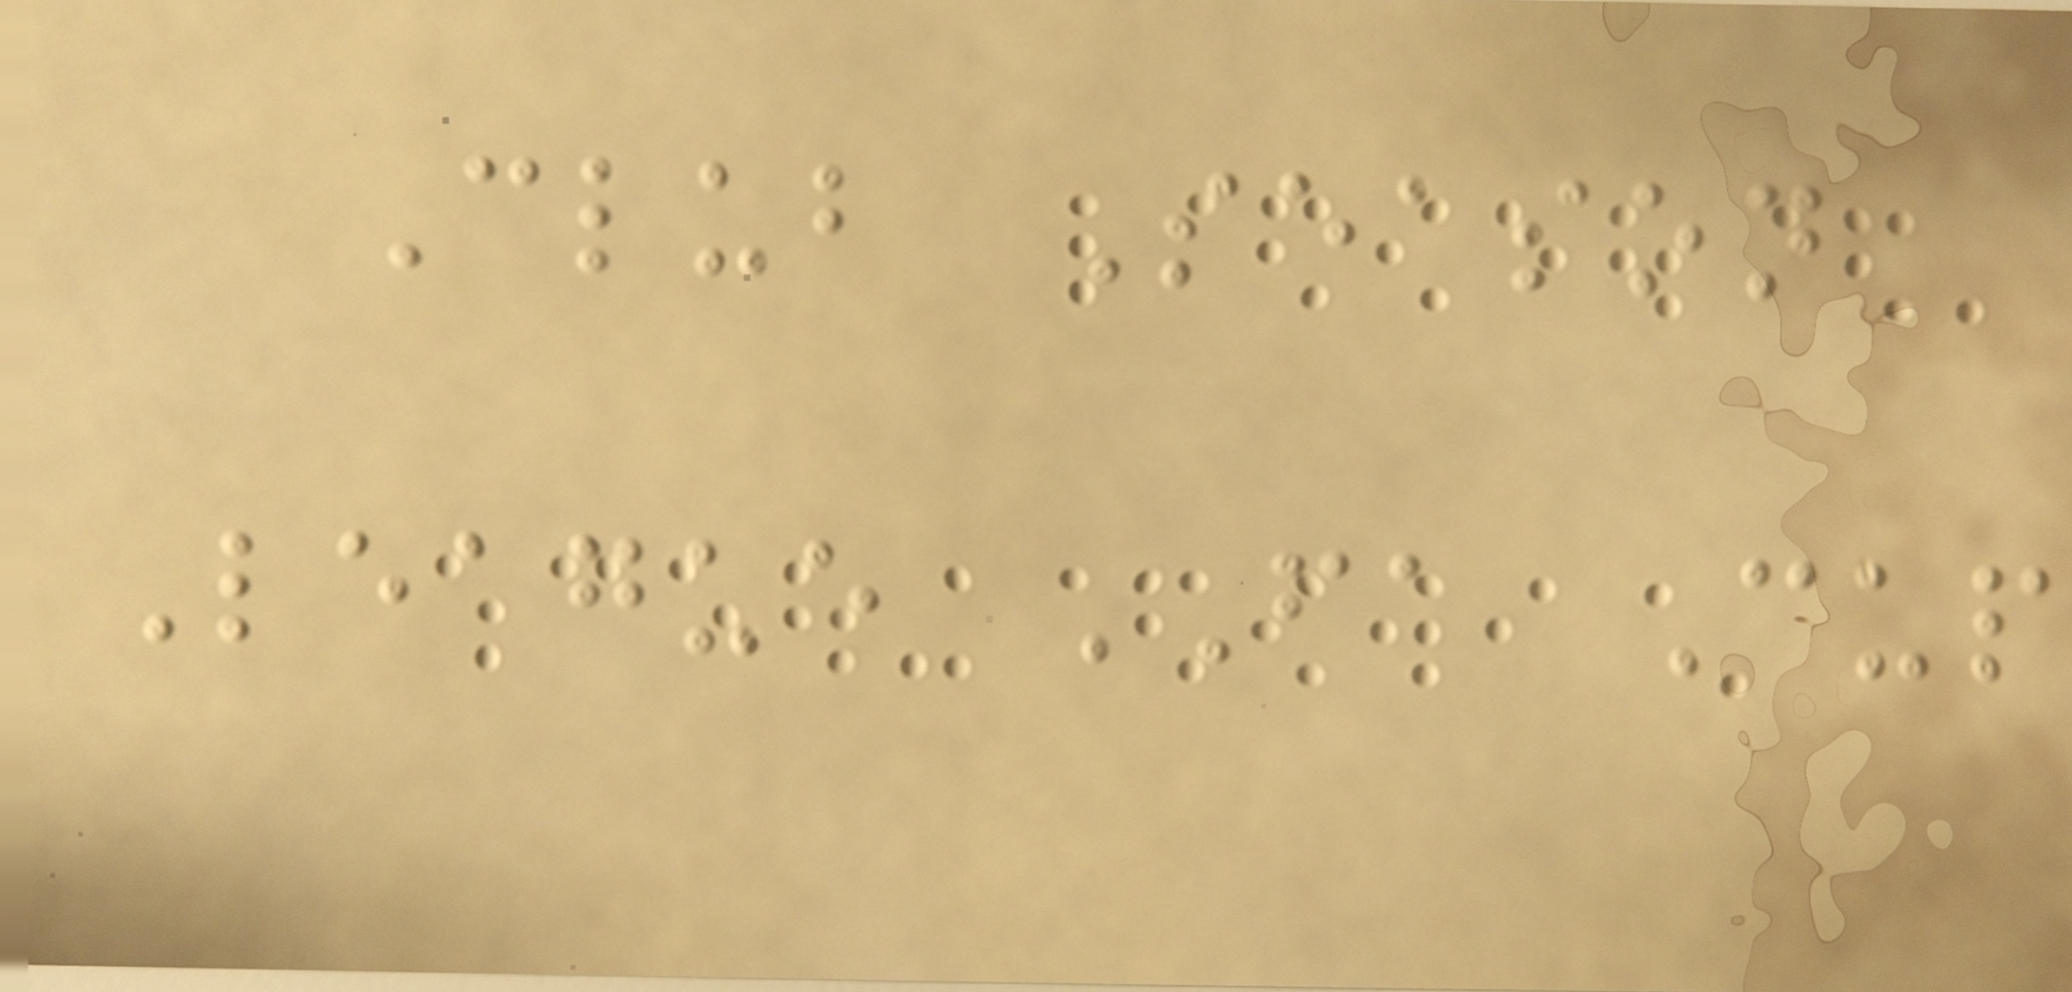Club Season
League FA Cup
